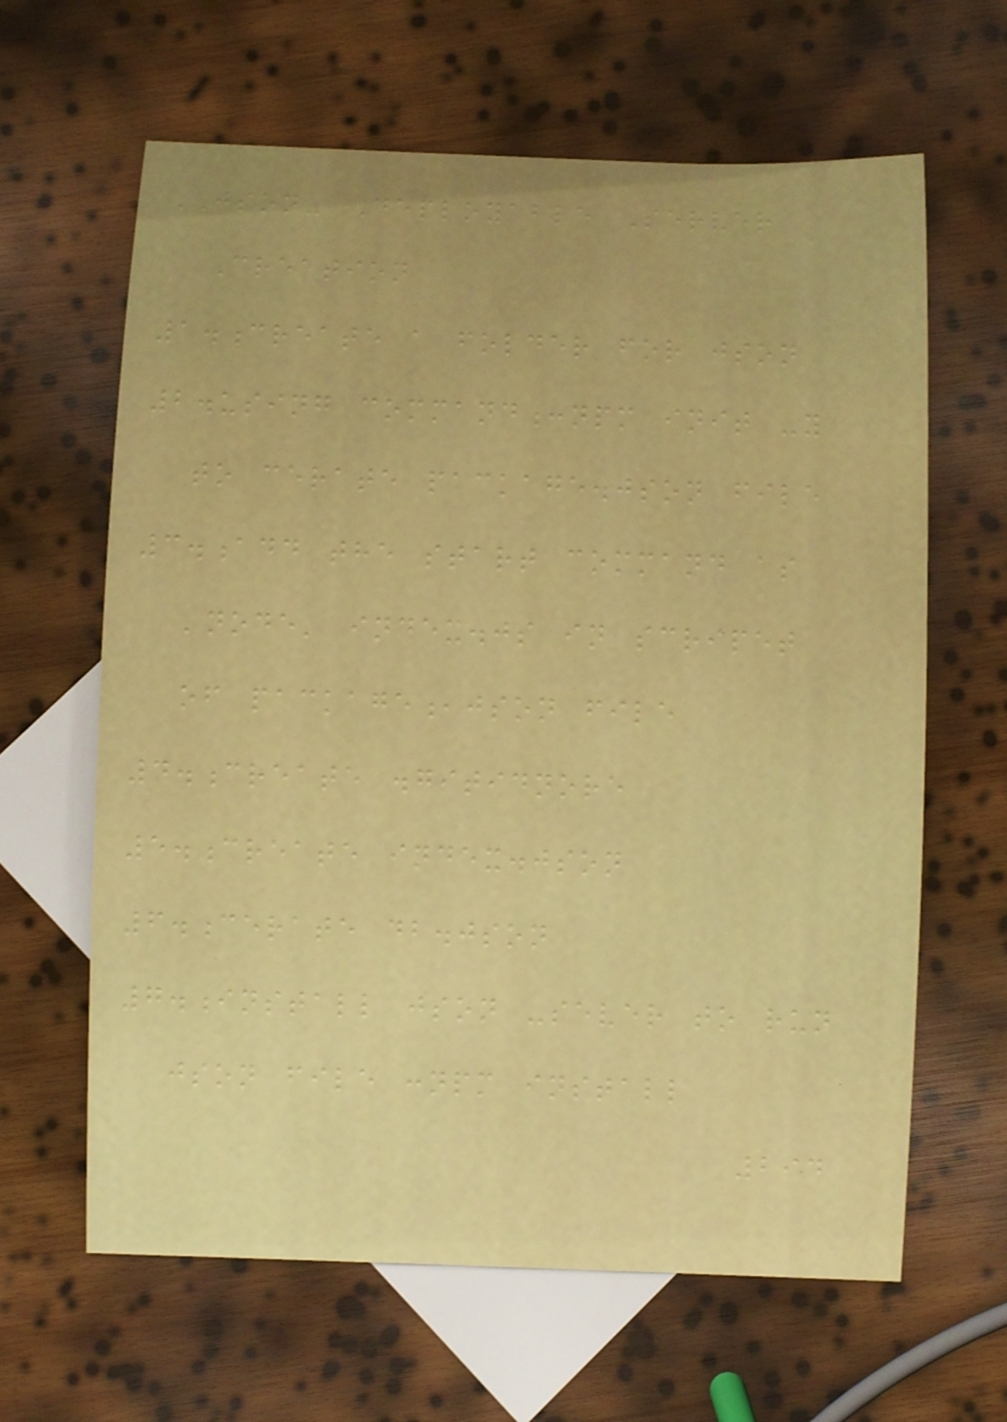JSON- Deployable Server
Creation
1.create a folder for json
2.using command:npm init -y
to cerate package.json file
3.add the start command as
'node' index.js in scripet
of package,json file
4.create .gitidnore
5.create index.json
6.cerate db.json
7.install json -sever to run
json file :npm install
294
